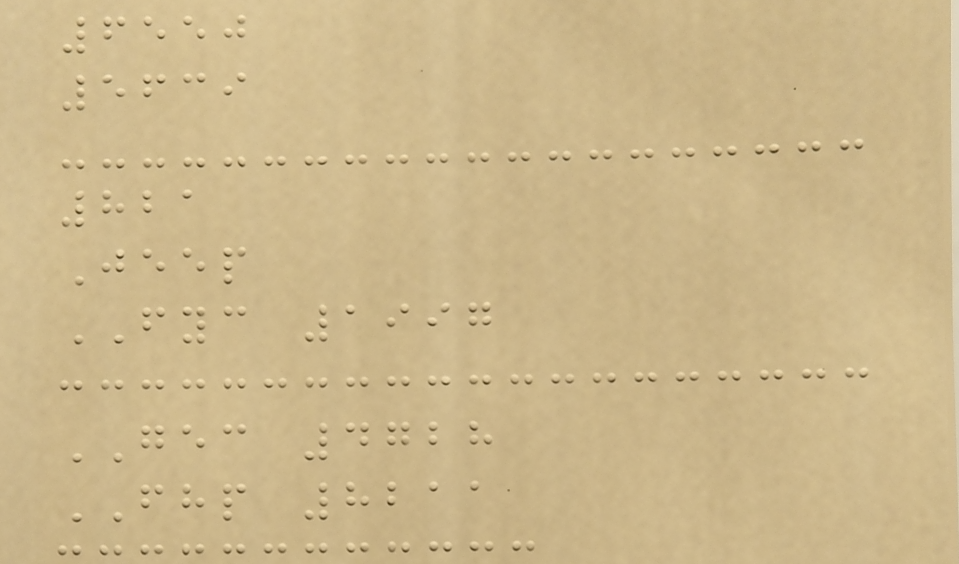6550
5639
821
Jeep
FYC 1997
GEC 4728
FHP 8211
